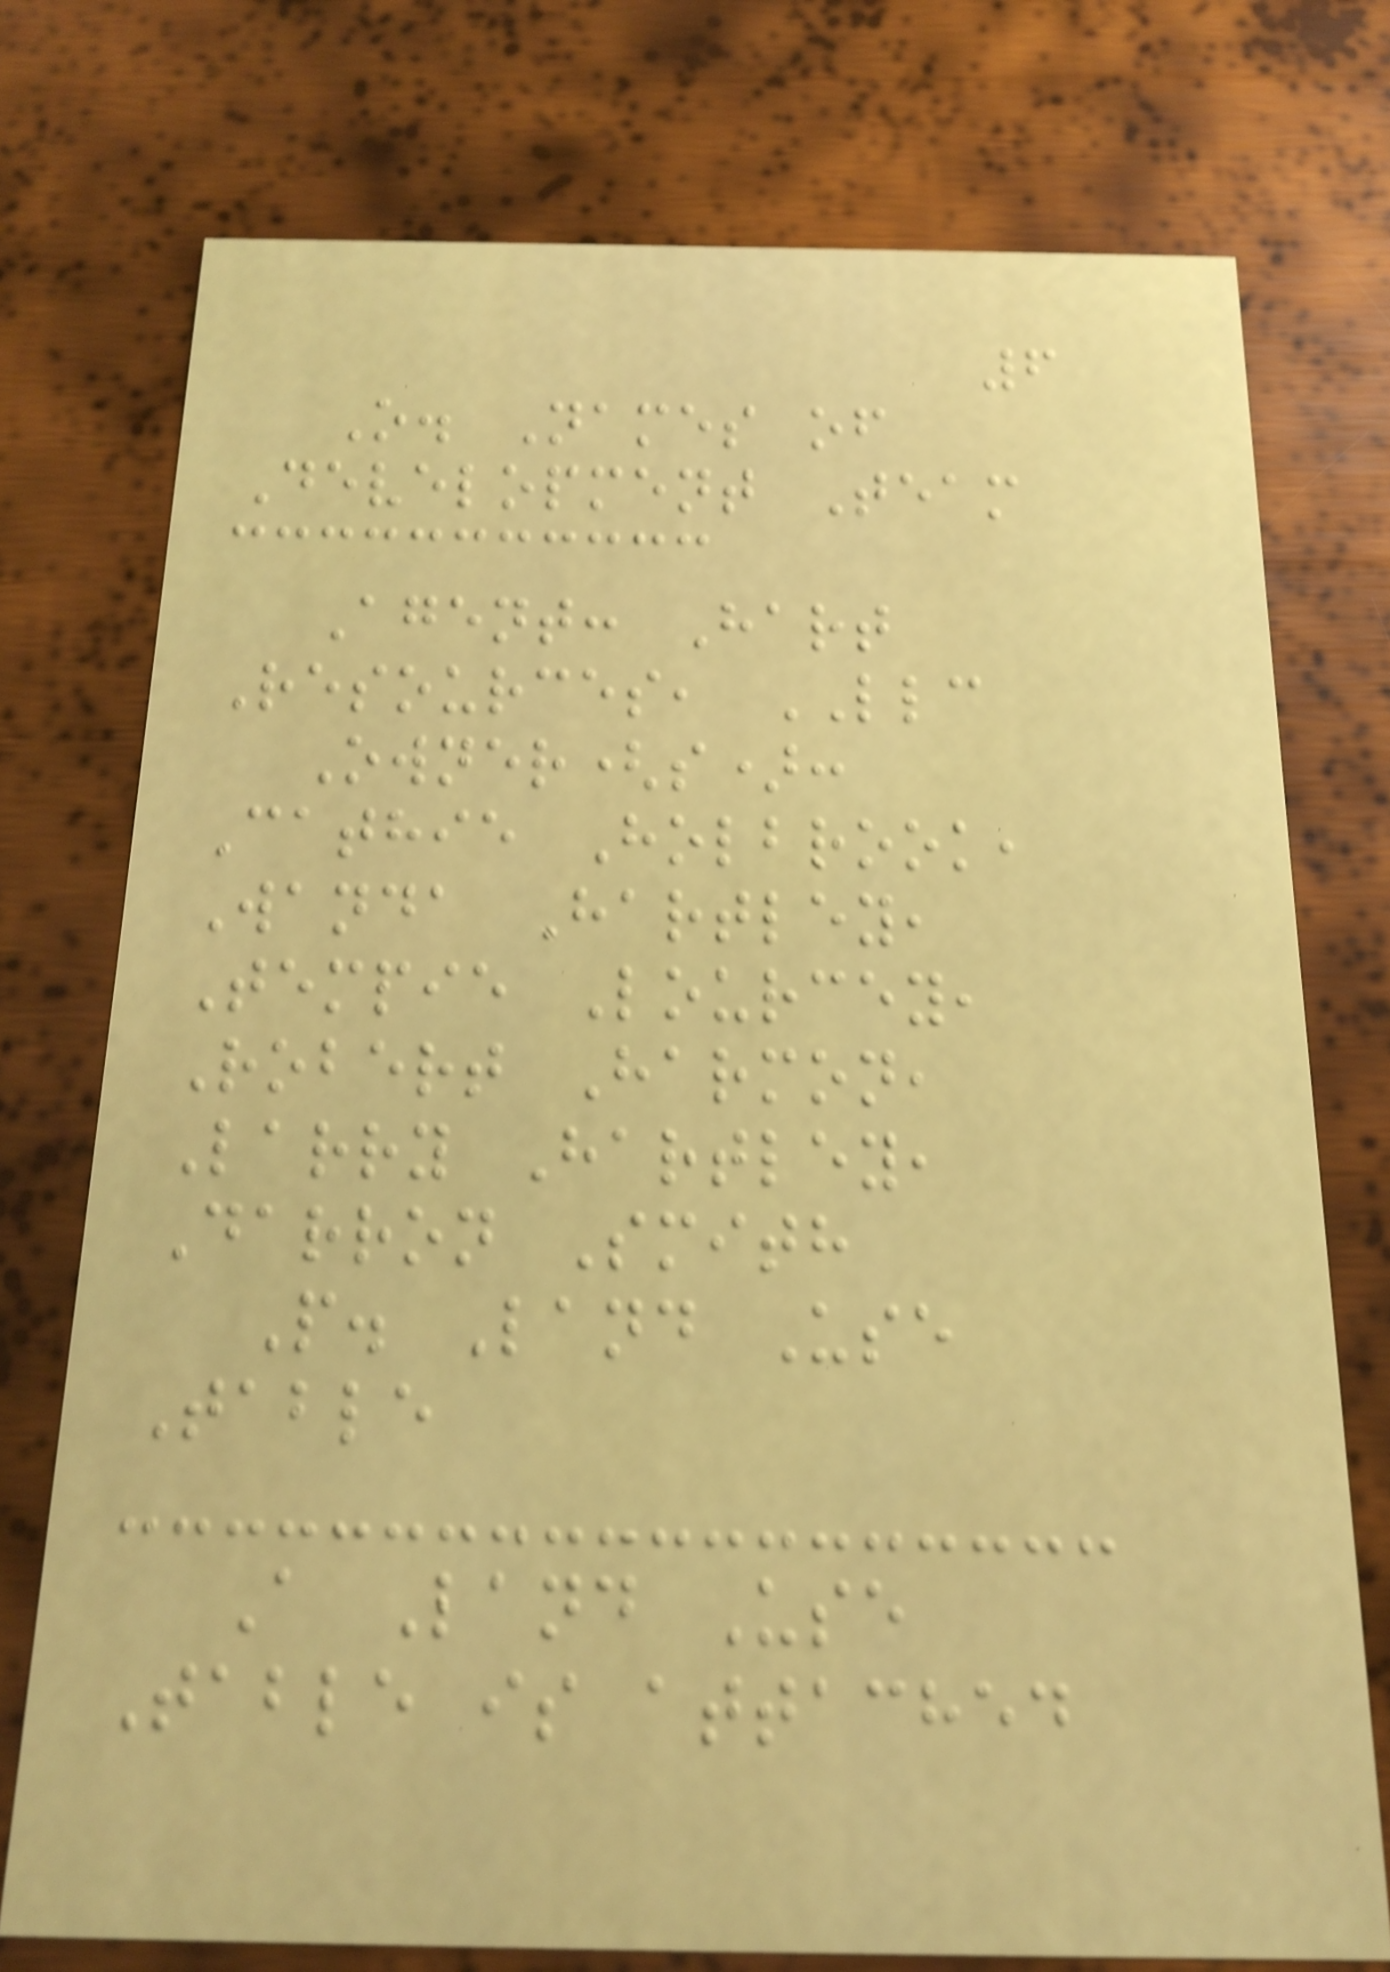6
O. Names of
Development Team
Agent: Hart
Resources, LLC
Owner(s):
Cathie Holbrook,
Wanda Hartley,
Tempie Lourcey,
Robert Harmon,
Larry Hartley,
Darron Smith
P. Land Use
Table
A Land Use
Table is attached
